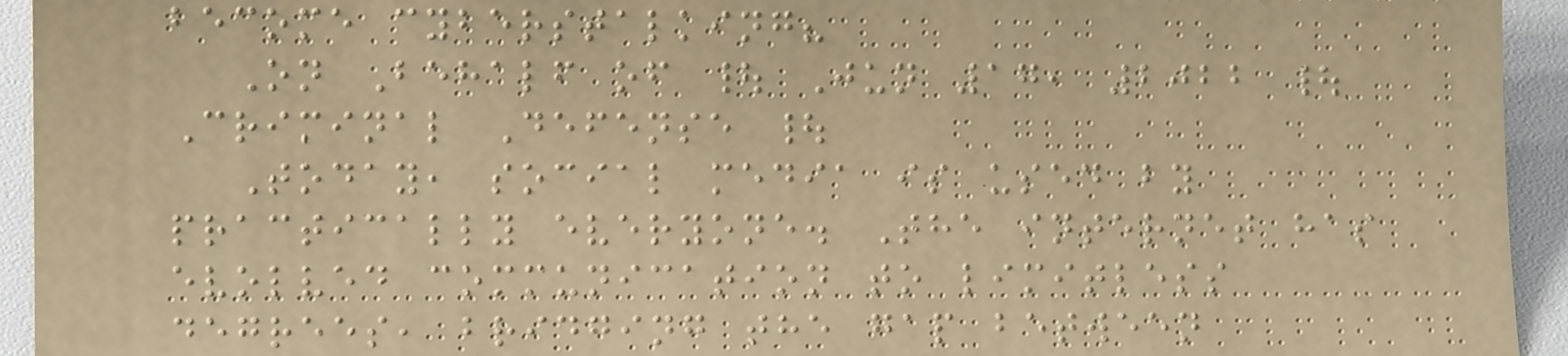become cyberstalking?
On Behalf of | Jun 17, 2022 |
Criminal Defense |
Today, social media is used by
practically everyone. The internet has
evolved communication to limitless
degrees, bridging the gap between
